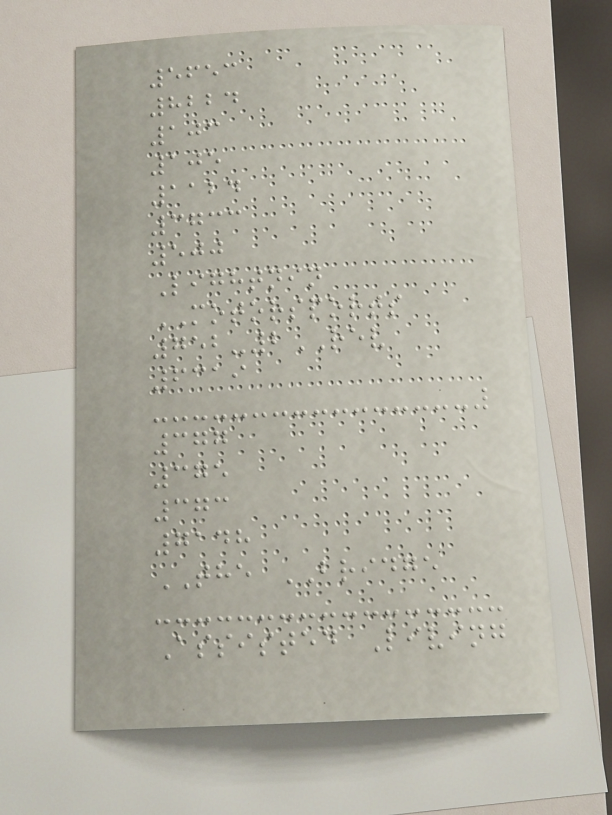5653
8224
103
105
1124
3733
500
Lightnin
MOTORSPORTS
752-2REV
6319
377
375
373
7148
THE BRIDGE
Assisted Living
